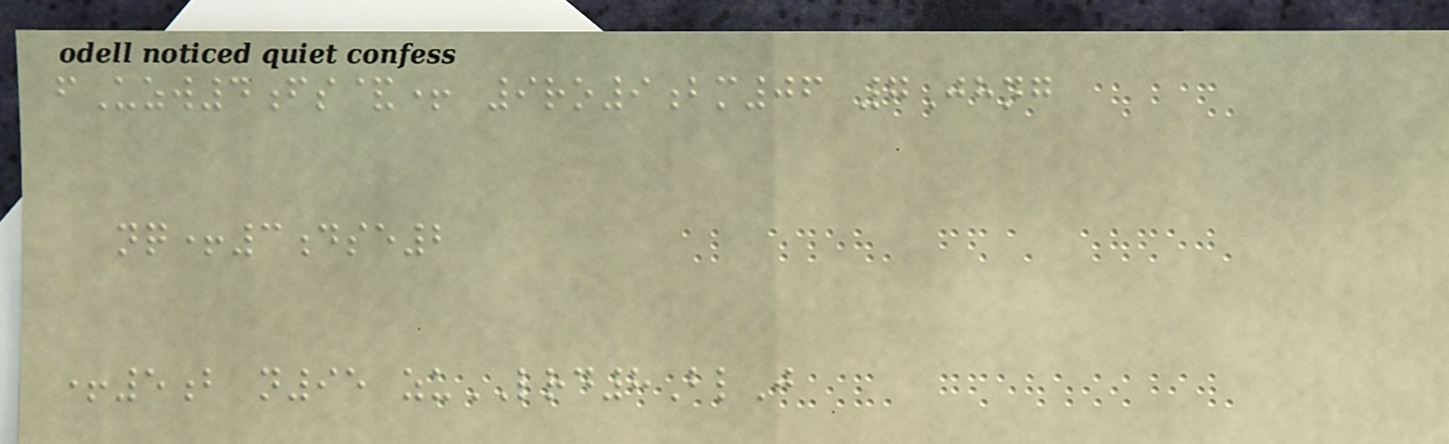fUzw4fs&+ 9ro9bm06 7Jhng
nq+3dse2
+5b n95 zuLRD8BlJ
